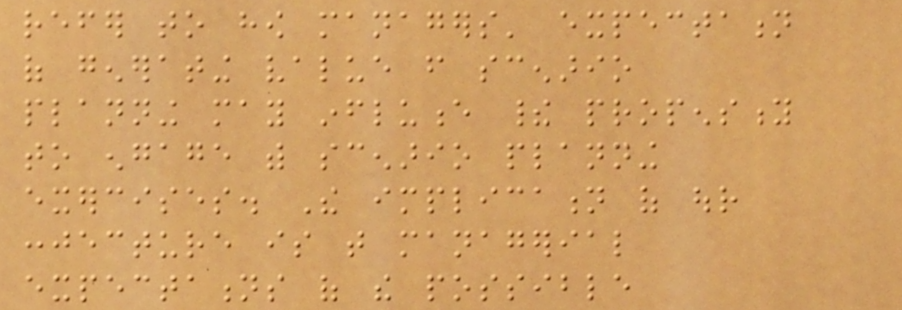refer to how managers' expectation
of generating value from scenario
planning may influence their propensity
to engage with scenario planning
exercises. The implication of our
conjecture is that managerial
expectations of the possible
